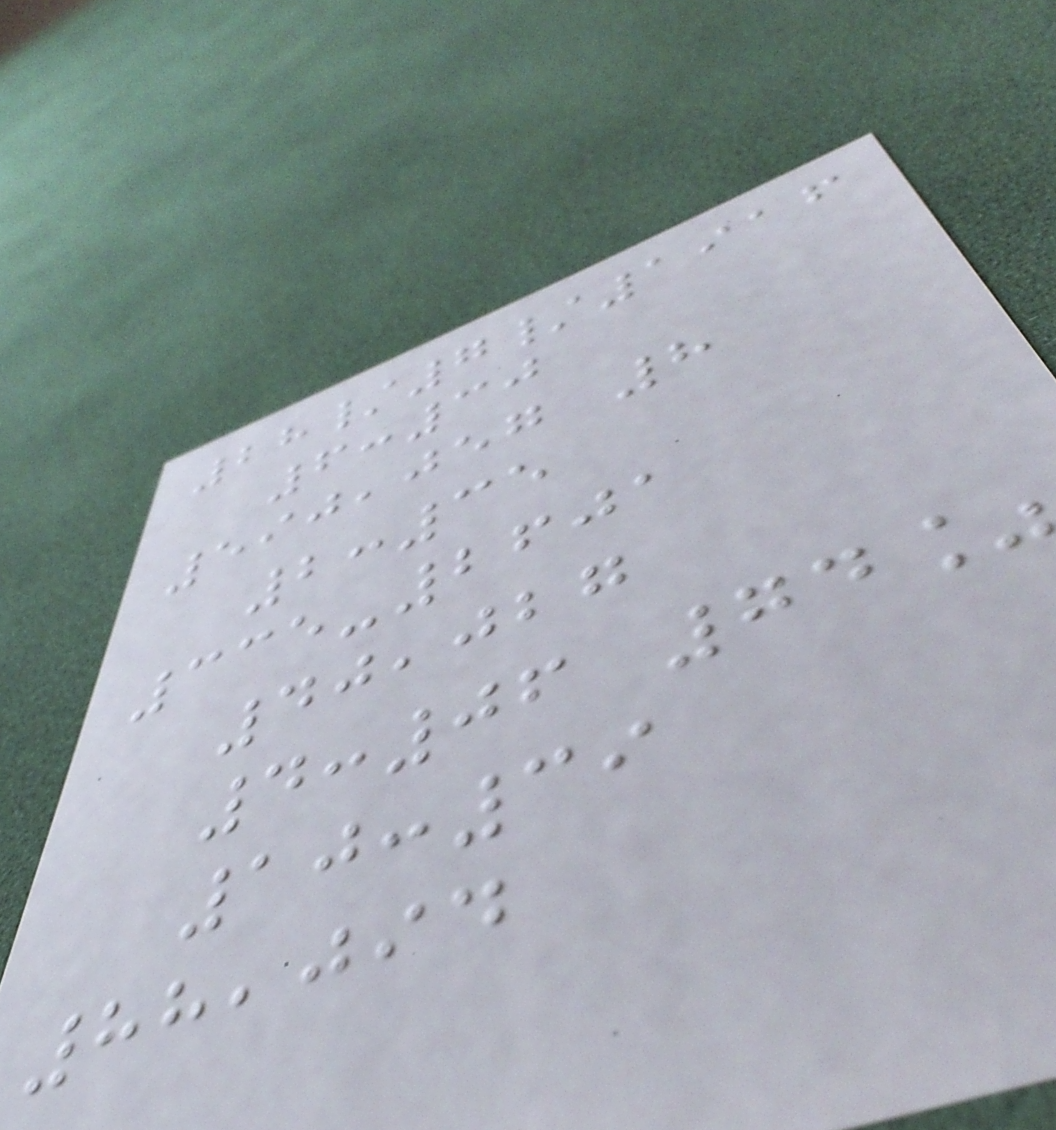28/7/1916
6:30
590,057 8
2:35
335-2601
40,027
4:06 74%
10:39
88,094
